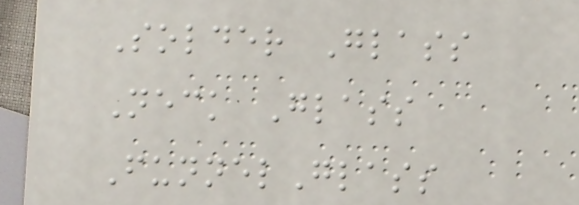Solder Glass
Neck Glass
FunnelGlass
